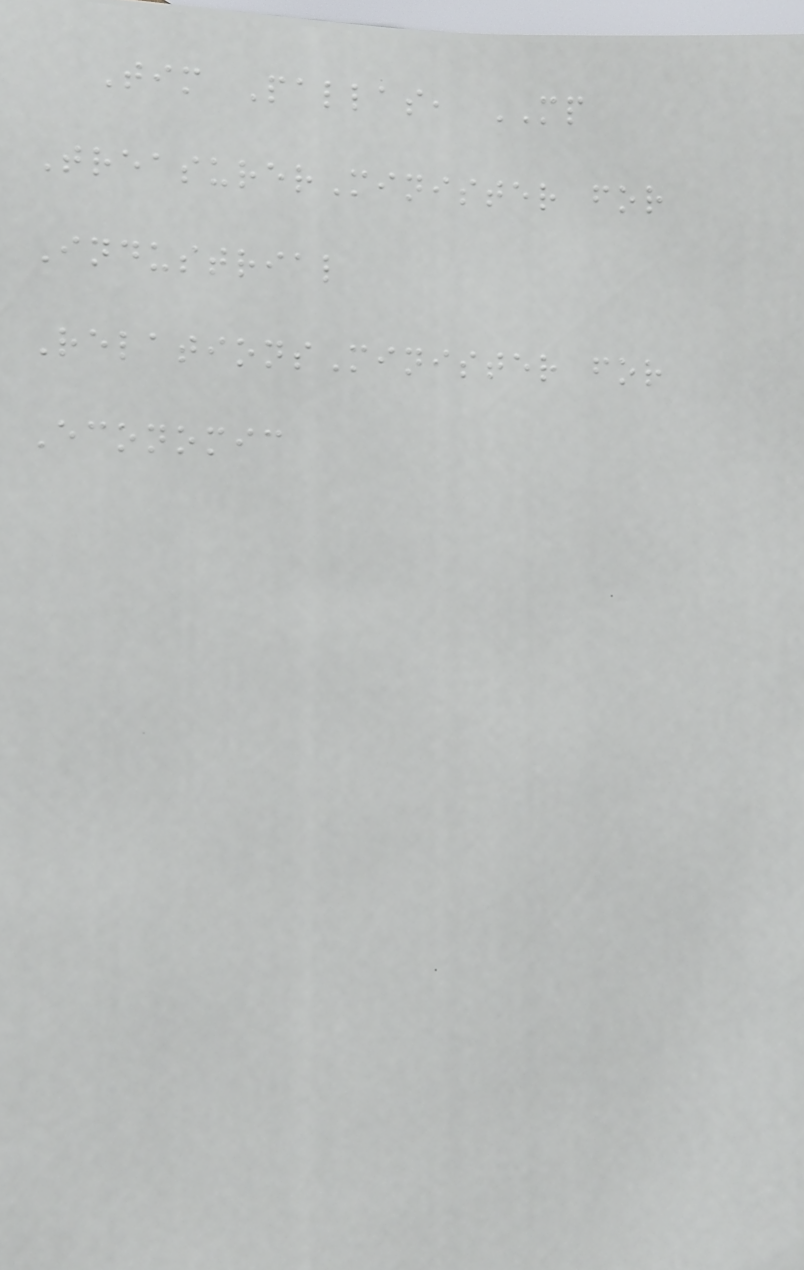Tim Pallas, MP
TreasurerMinister for
Industrial
RelationsMinister for
Economic
